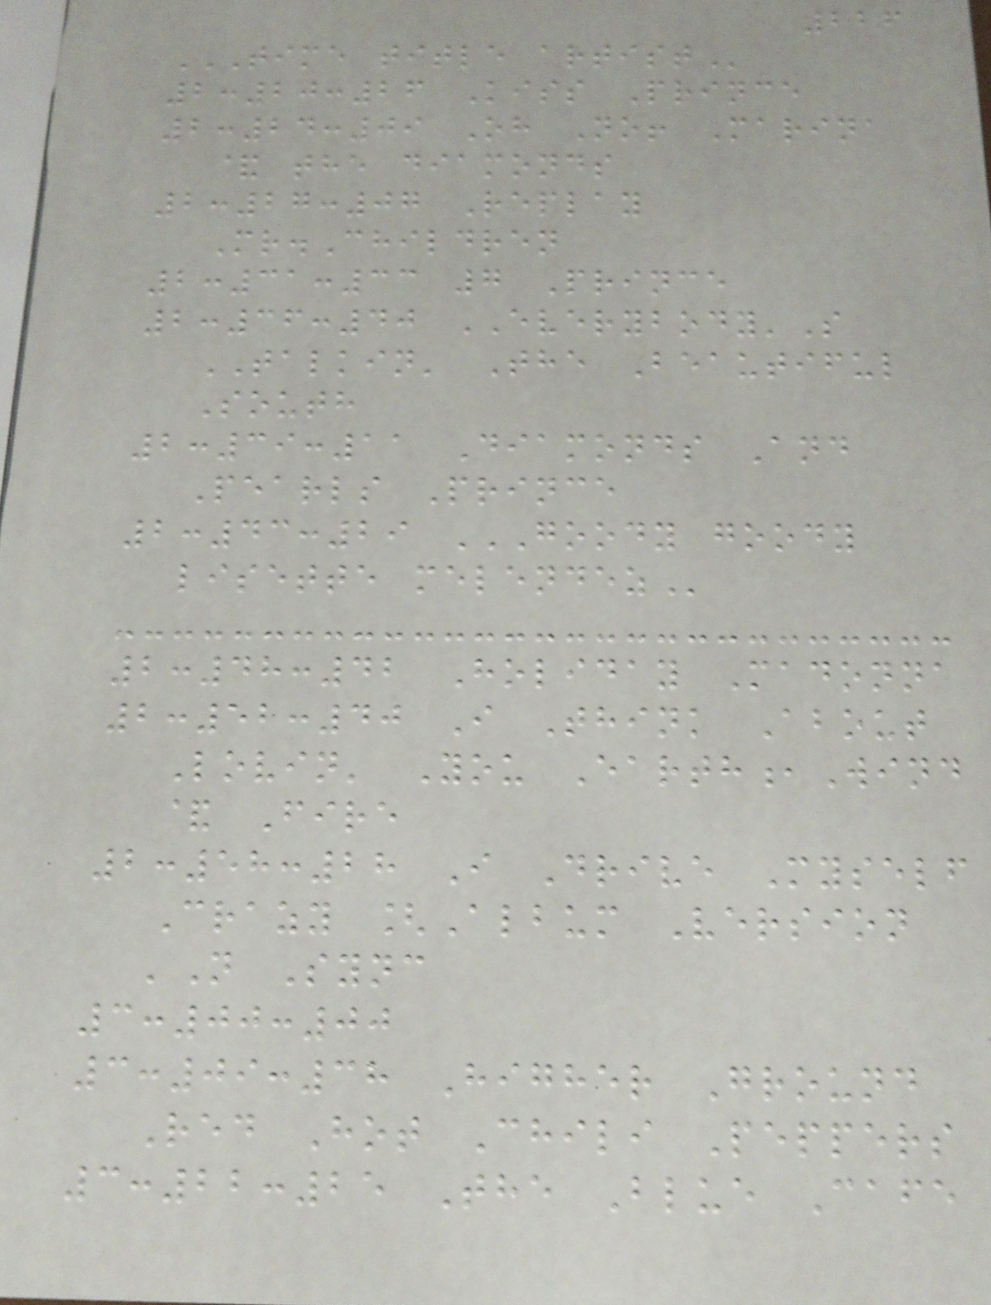226
TIME TITLE ARTIST
2:20:26 Kiss Prince
2:24:09 Oh No! Marina
& the diamonds
2:27:07 Replay
Mr.Children
2:31:33 7 Prince
2:36:40 EVERYBODY'S
TALKIN' The Beautiful
South
2:39:11 Diamonds And
Pearls Prince
2:43:29 GOODY GOODY
LISETTE MELENDEZ
2:48:42 Holiday Madonna
2:52:40 I Think About
Lovin' You Earth,Wind
& Fire
2:58:28 I Drive Myself
Crazy [Album Version
'N Sync
3:00:00
3:09:38 Higher Ground
Red Hot Chili Peppers
3:22:25 The Blue Cafe
